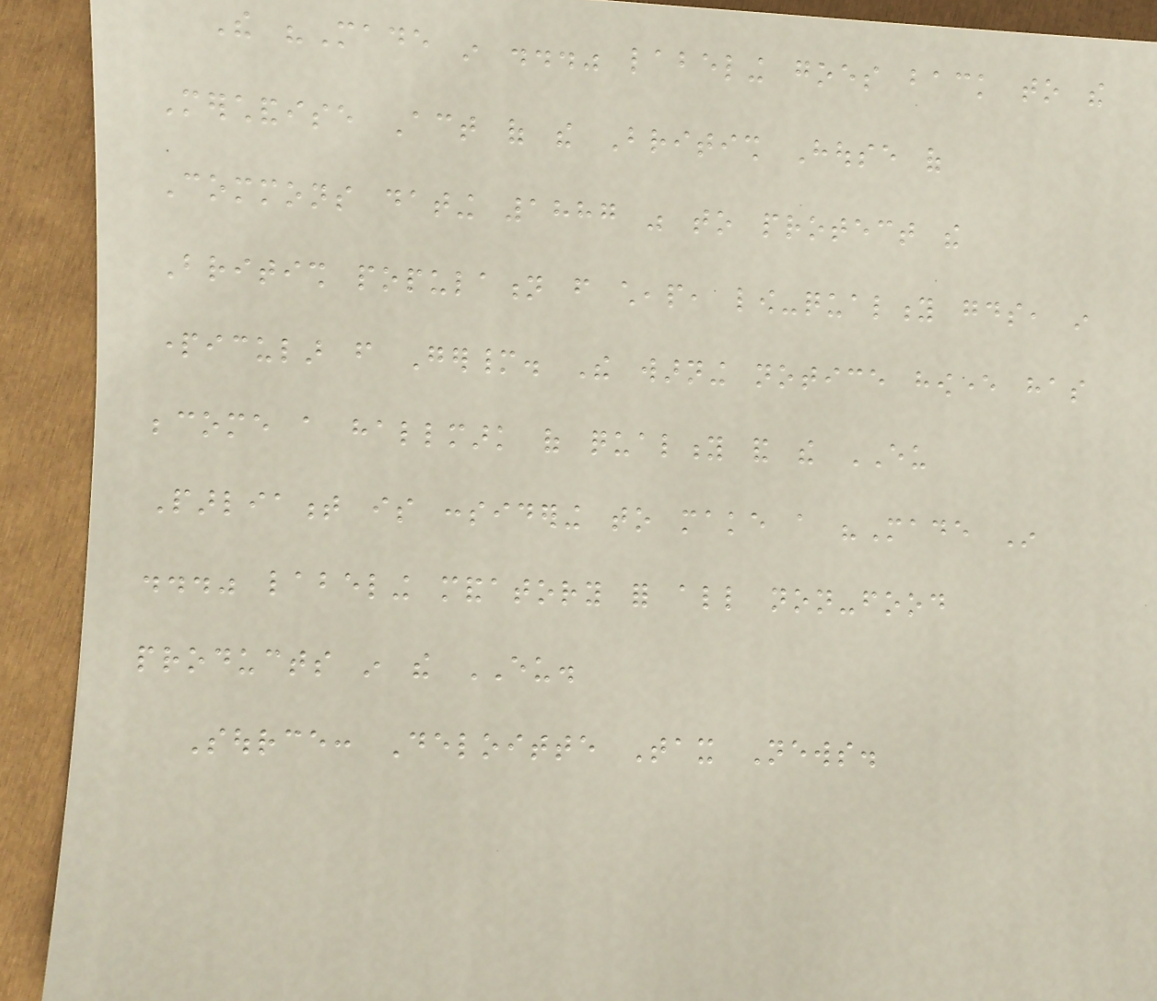The "Made in ..." labeling goes back to the
Merchandise Act of the British House of
Commons dating 1887 was to protect the
British population from cheap, low-quality goods, in
particular from Germany. The warning notice however has
become a hallmark of quality and the EU
Parliament is considering to make a "Made In
..." labeling mandatory for all non-food
products in the EU.
Source: Deloitte Tax News.
